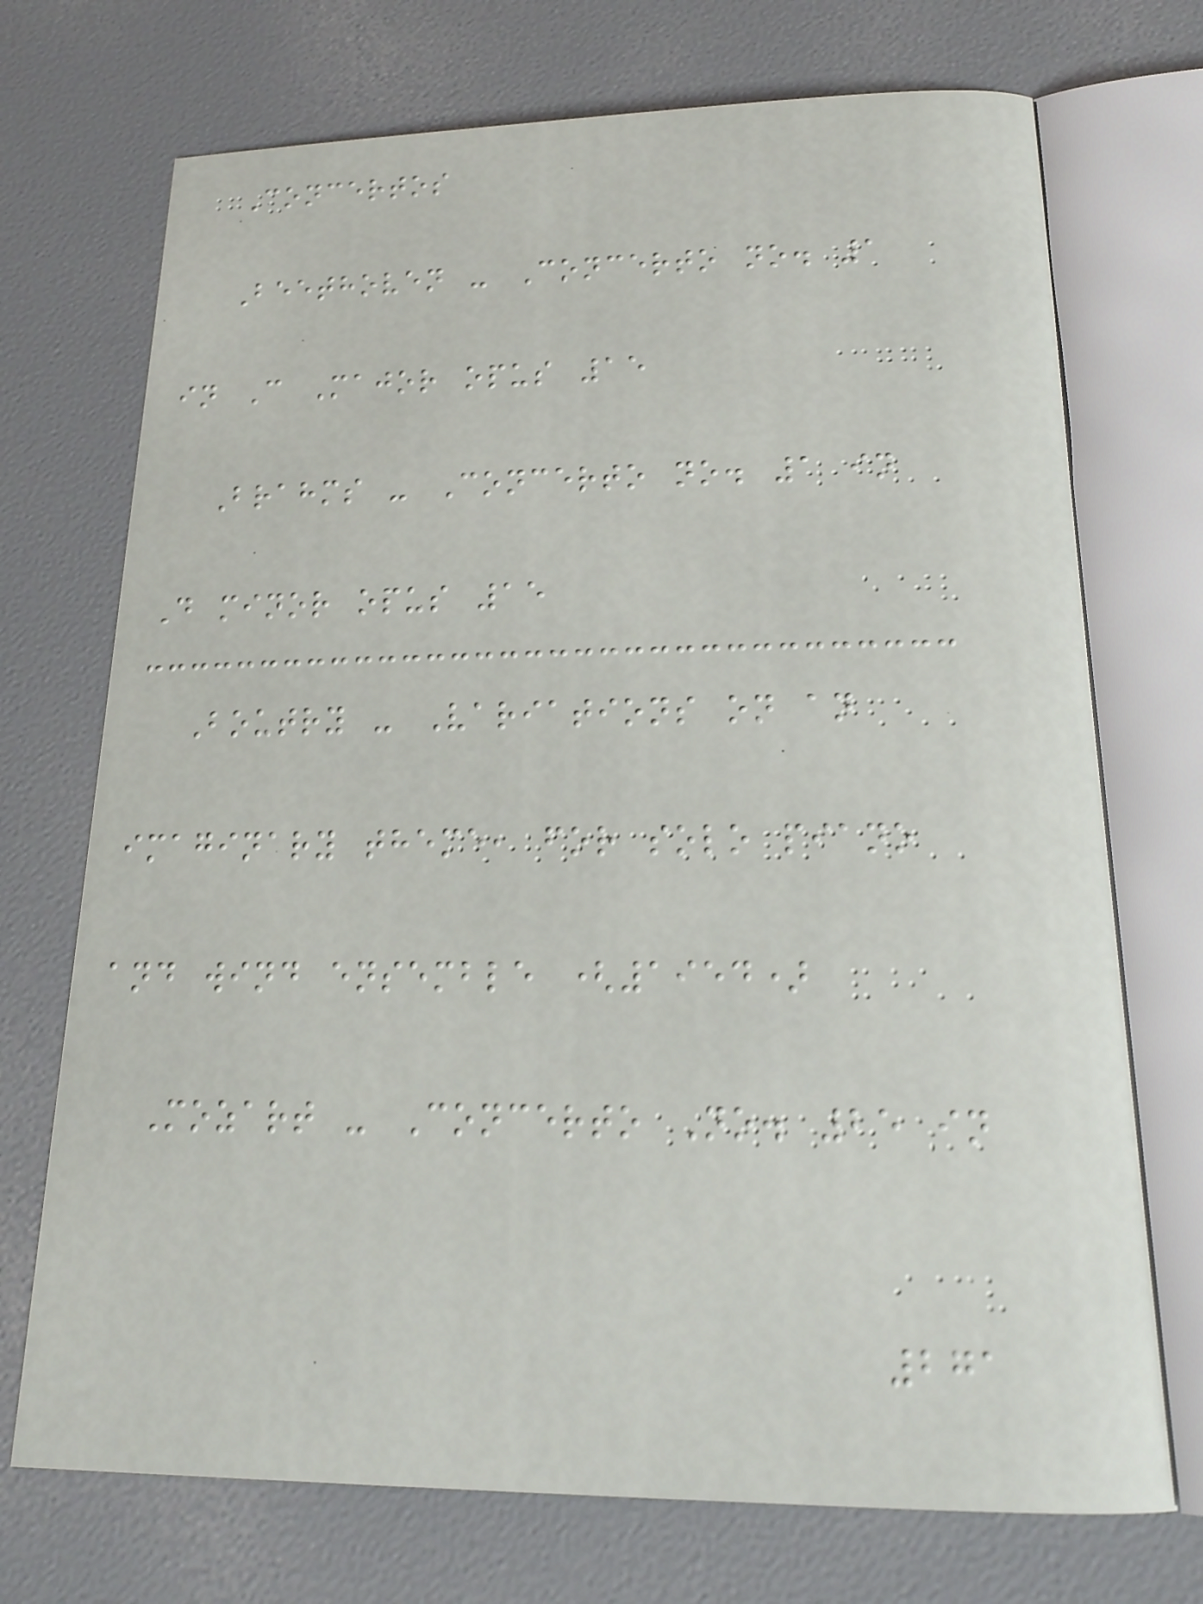Concertos
Beethoven - Concerto no. 1
in C Major opus 15
Brahms - Concerto no. 1 in
D minor opus 15
Boutry - Variations on an
imaginary theme, for solo piano
and wind ensemble (1954)
Mozart - Concerto No. 25 in
271
